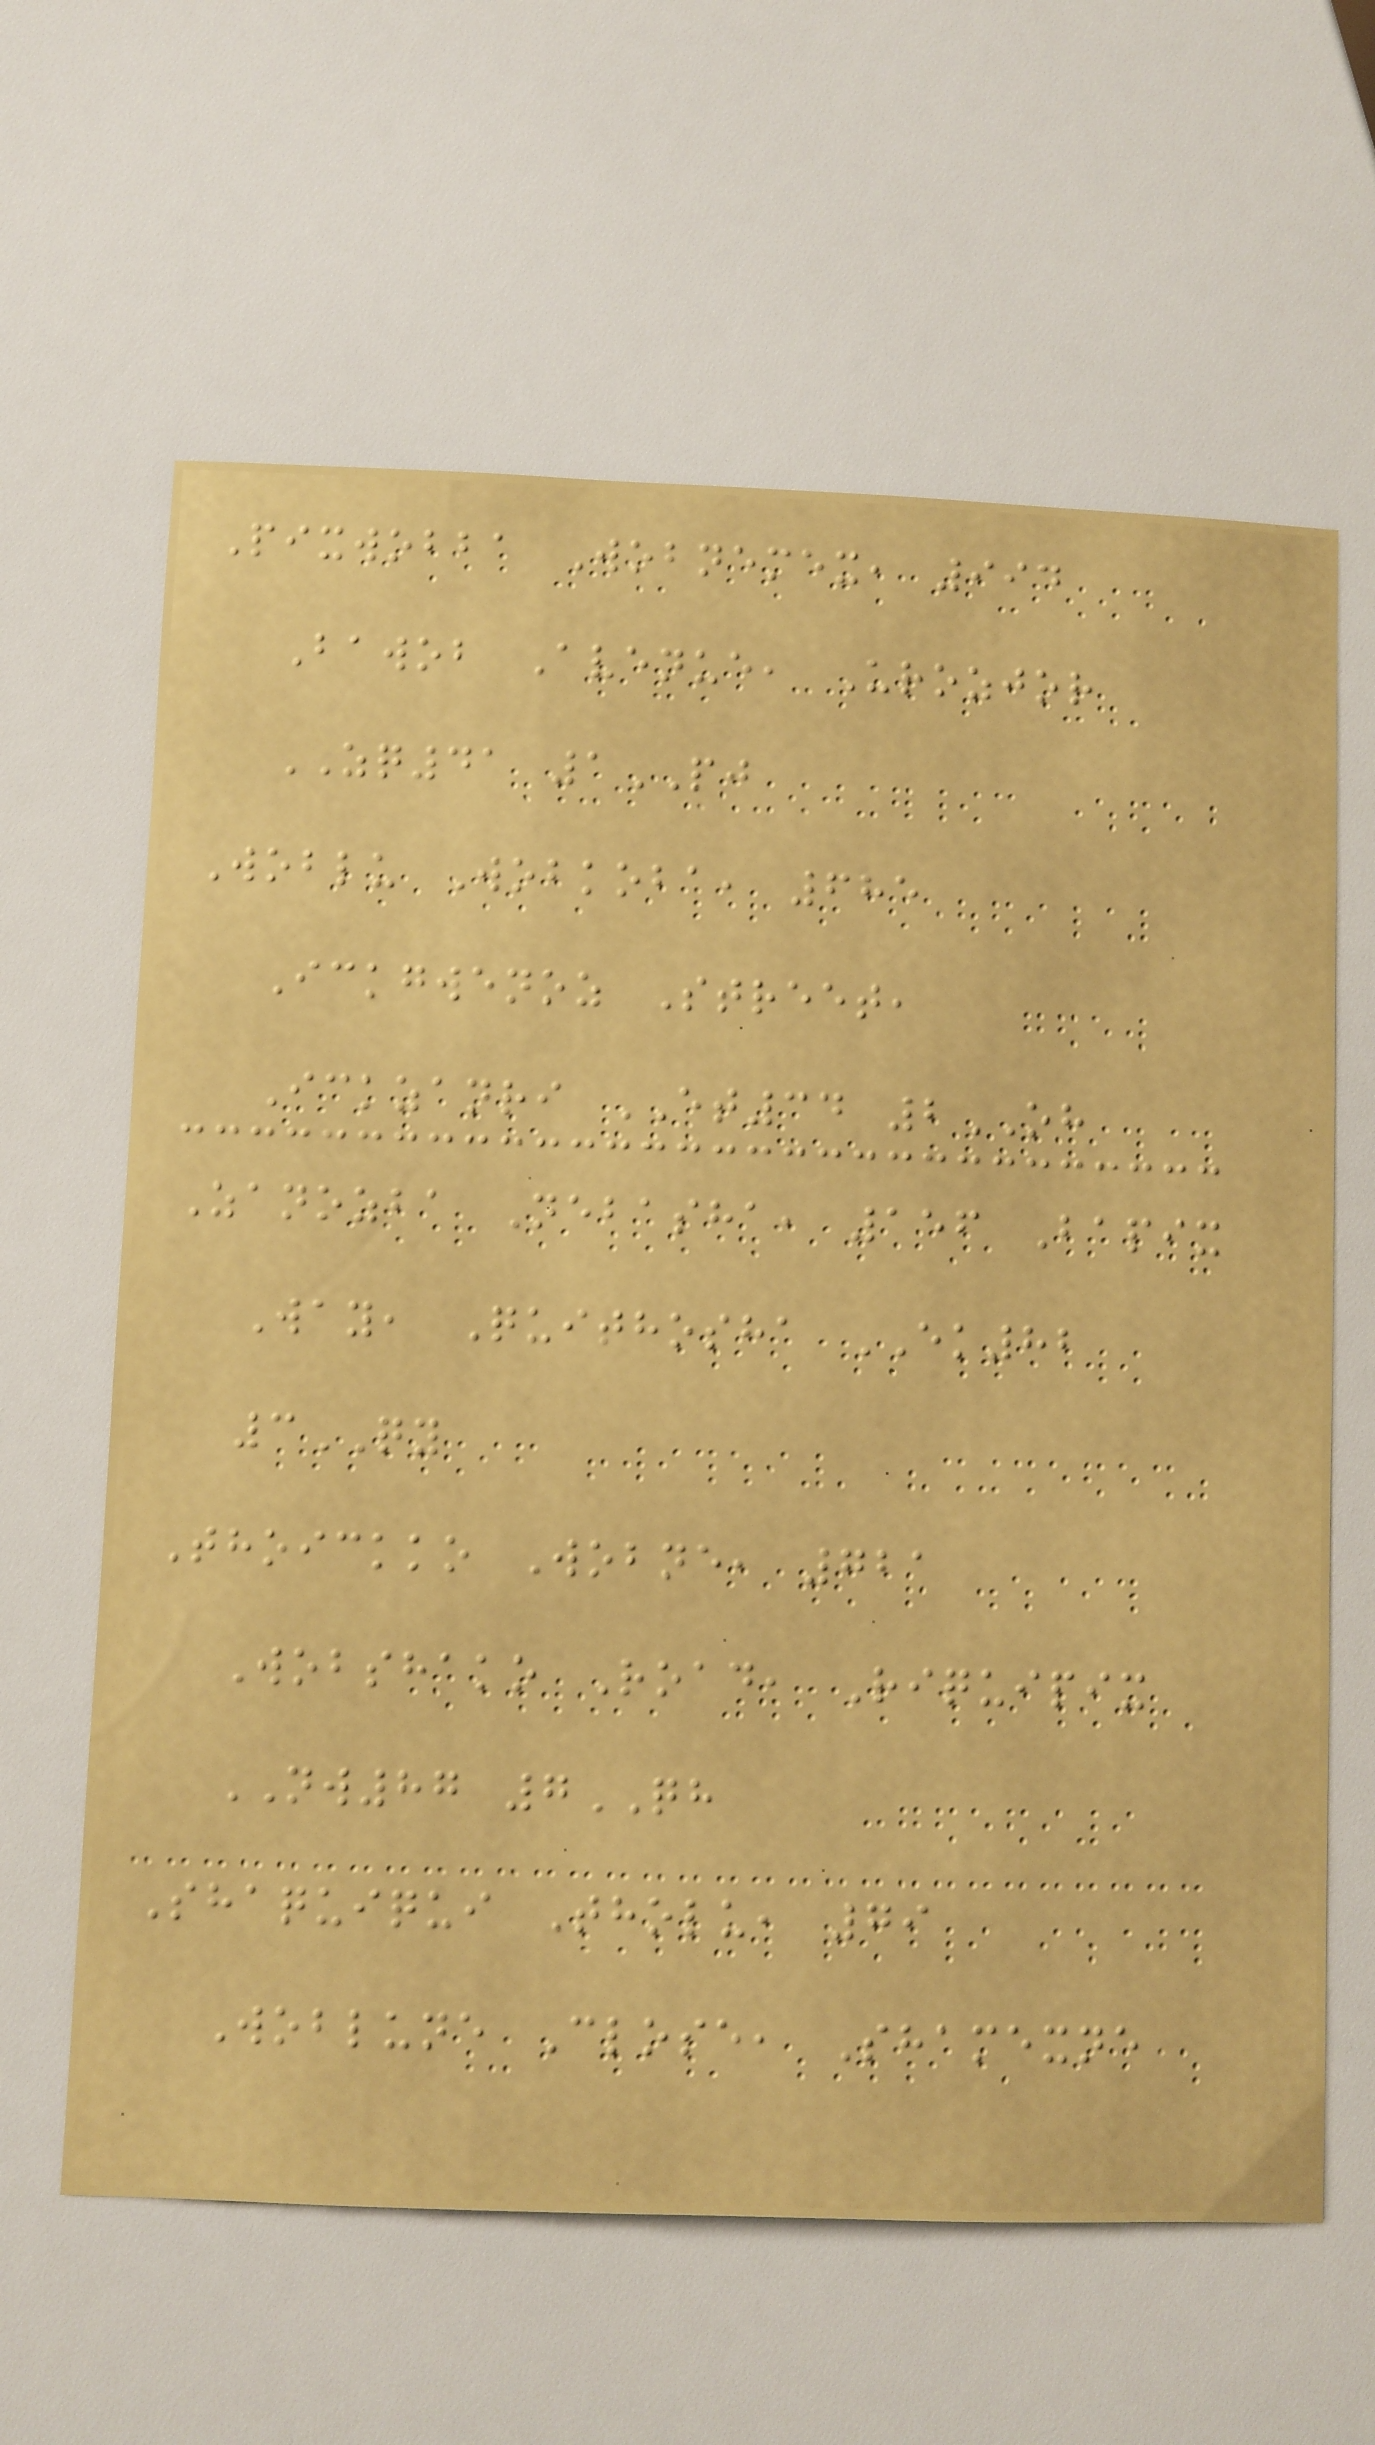Pixwobba Wobnemex, 994
Bawob Avenue, Urozjor
ZQ41 1PJ
Woblu Wobkoba, 685
Ickgwenoz Street,
Ickzanri ET34 2OH
Zanozba Nebasha, 156 Bapix
Way, Quithosha EK82
3QY
Thoickko Wobne, 721
Wobshako Road, Riquipix
NW87 7QH
Shaquiqui Tholu, 79
Woblune Close, Shamexne
